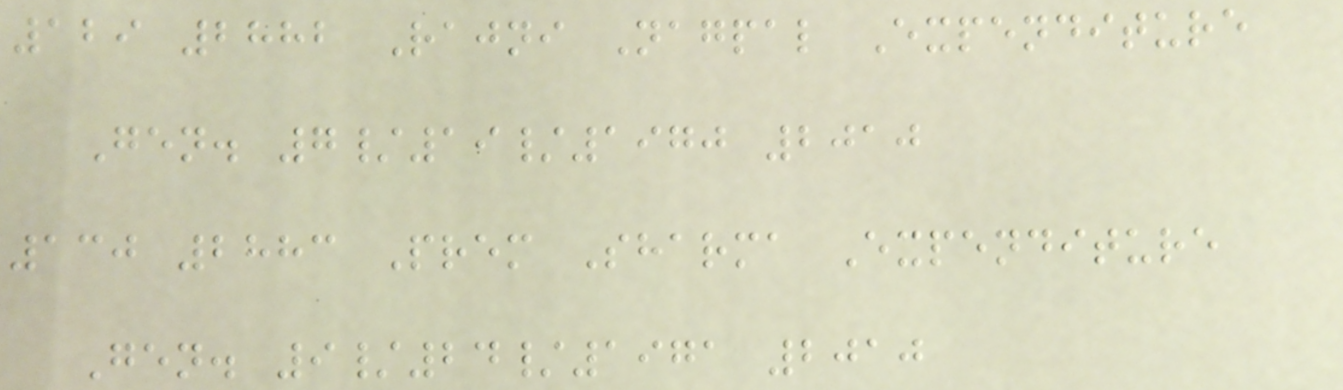129 2882 Rajni Nagpal Expenditure
Gen. 7/19/1970 2010
130 2883 Prem Sharma Expenditure
Gen. 9/24/1971 2010
